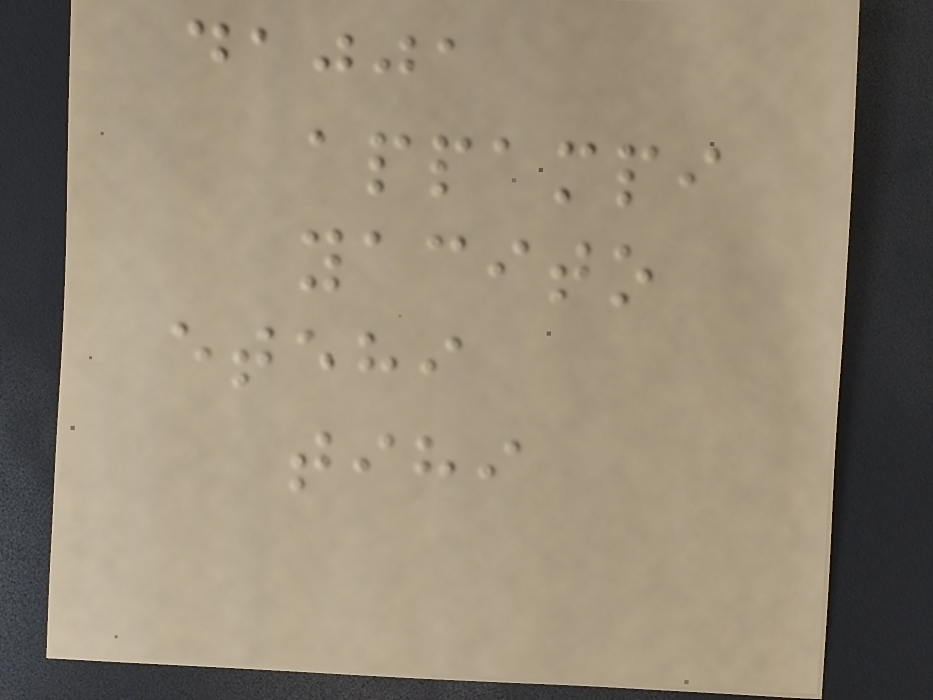dajja
appampi
yacito
etehi
tihi
